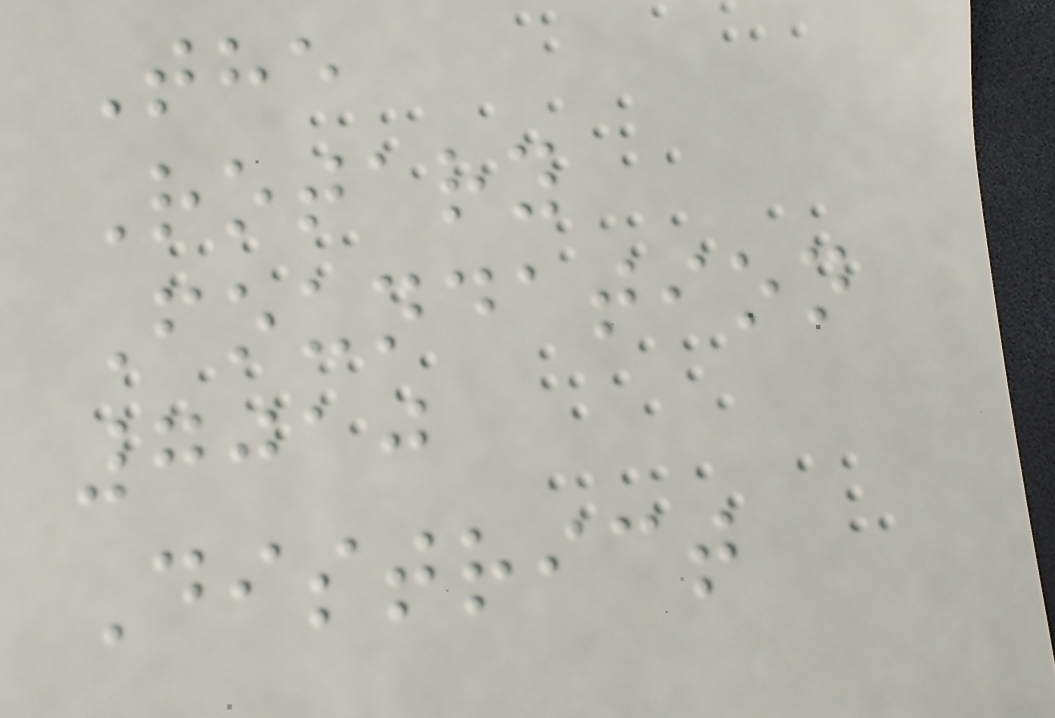The
Rotary
Foundation
7010
District
